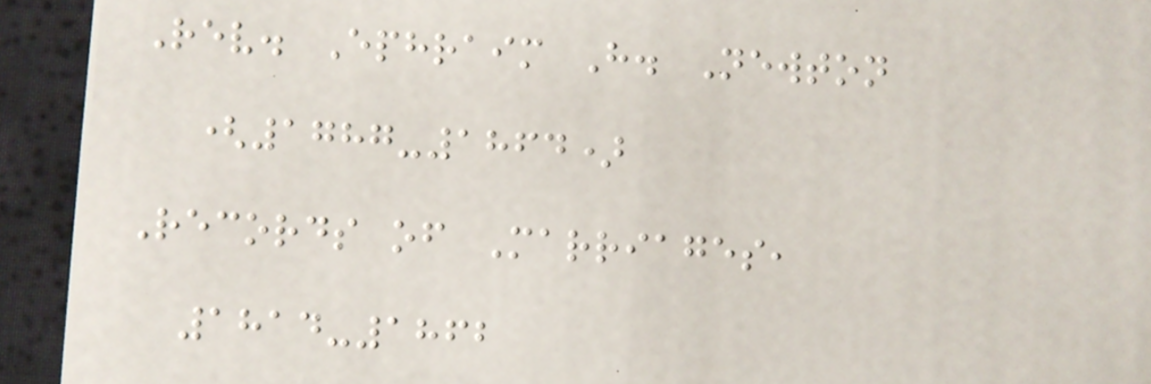Rev. Ephraim H. Newton
(1787-1864)
Records of Marriages,
1814-1862
